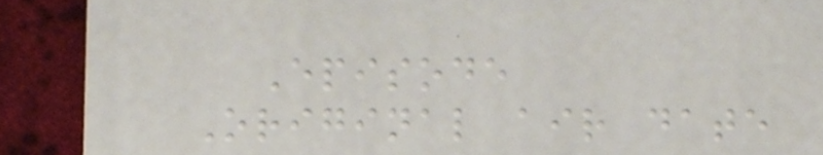Episode
Original air date
